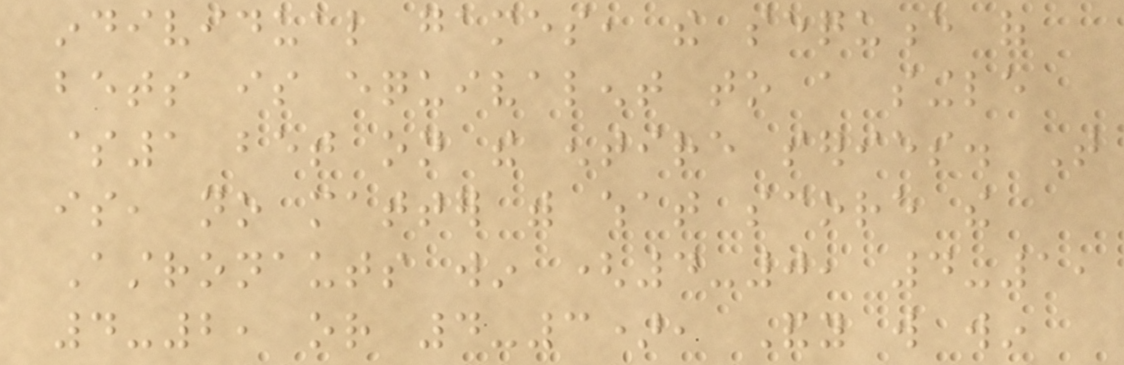individual games, the sequence of
bets is equivalent to a single
$1 bet on the entire series. That
is, no matter with what score the
Astronauts win (4-0, 4-1,
4-2, or 4-3), Andy will win
